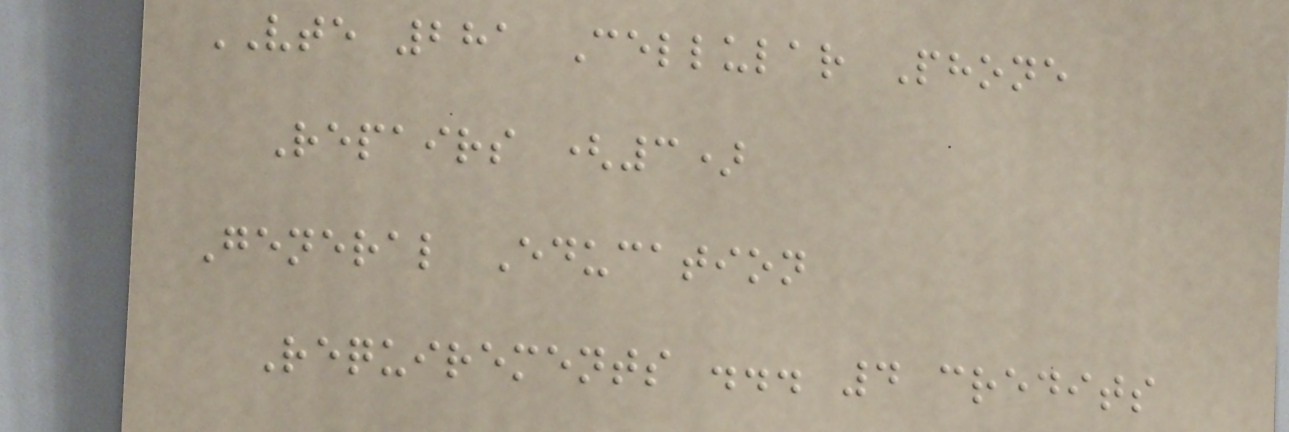VTE 281 Cellular Phone
Repairs (3)
General Education
Requirements ... 4 credits
